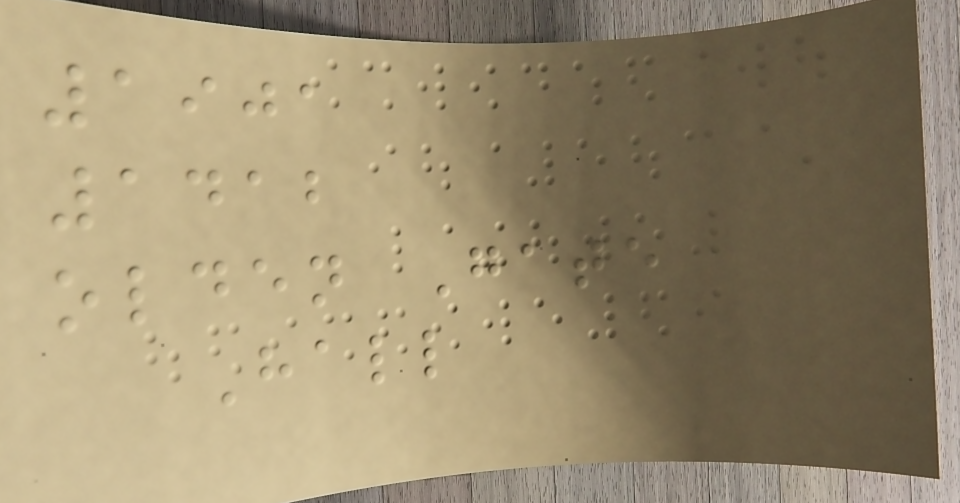1901
1412
olden Gate
Hall
